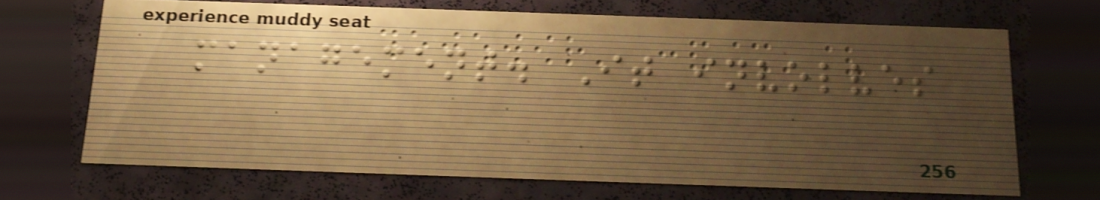management. It involves
